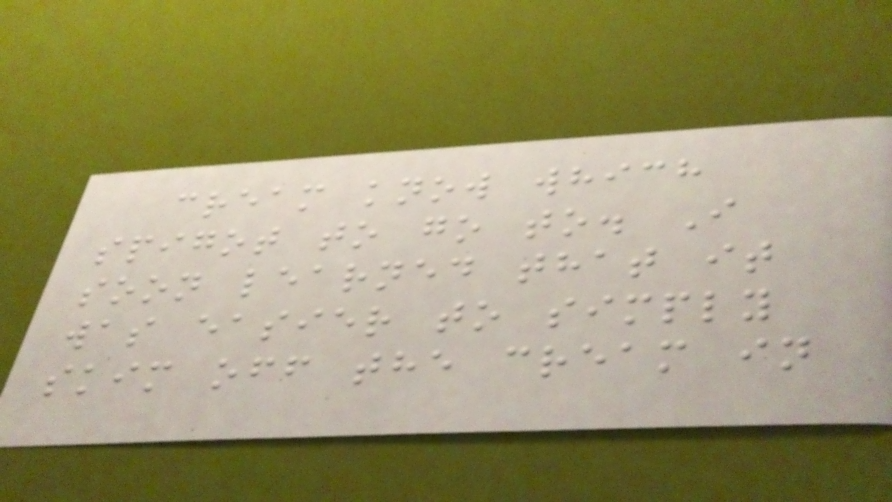cream know which
spigot to go to. I
soon learned that it
was easier to simply
skim off the cream in
